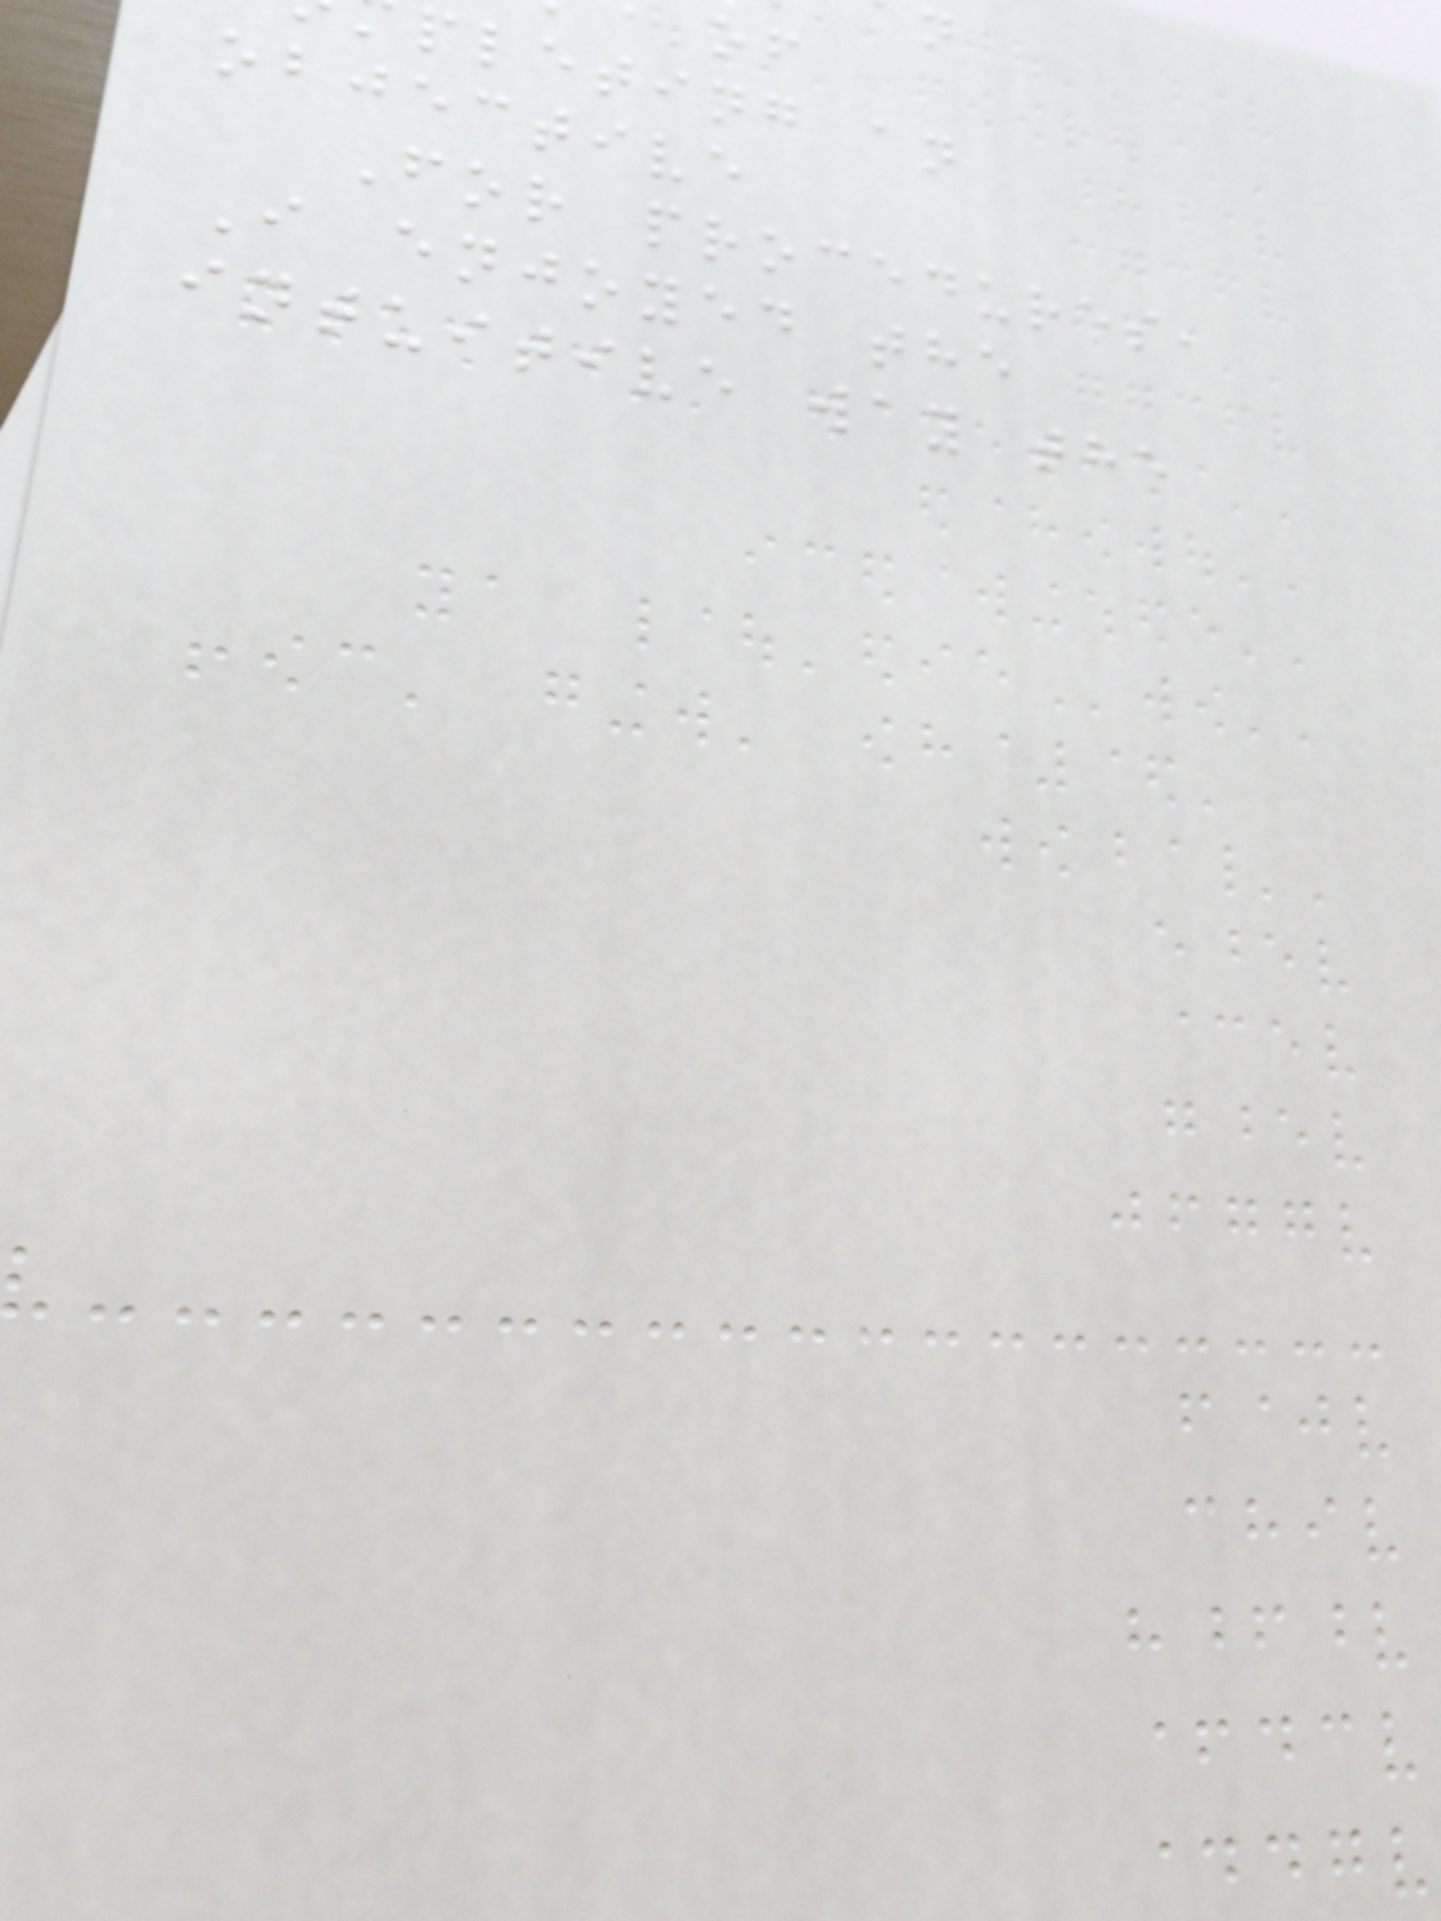pleting an
objective
For procedures,
I enjoyed the
intuitive way the
